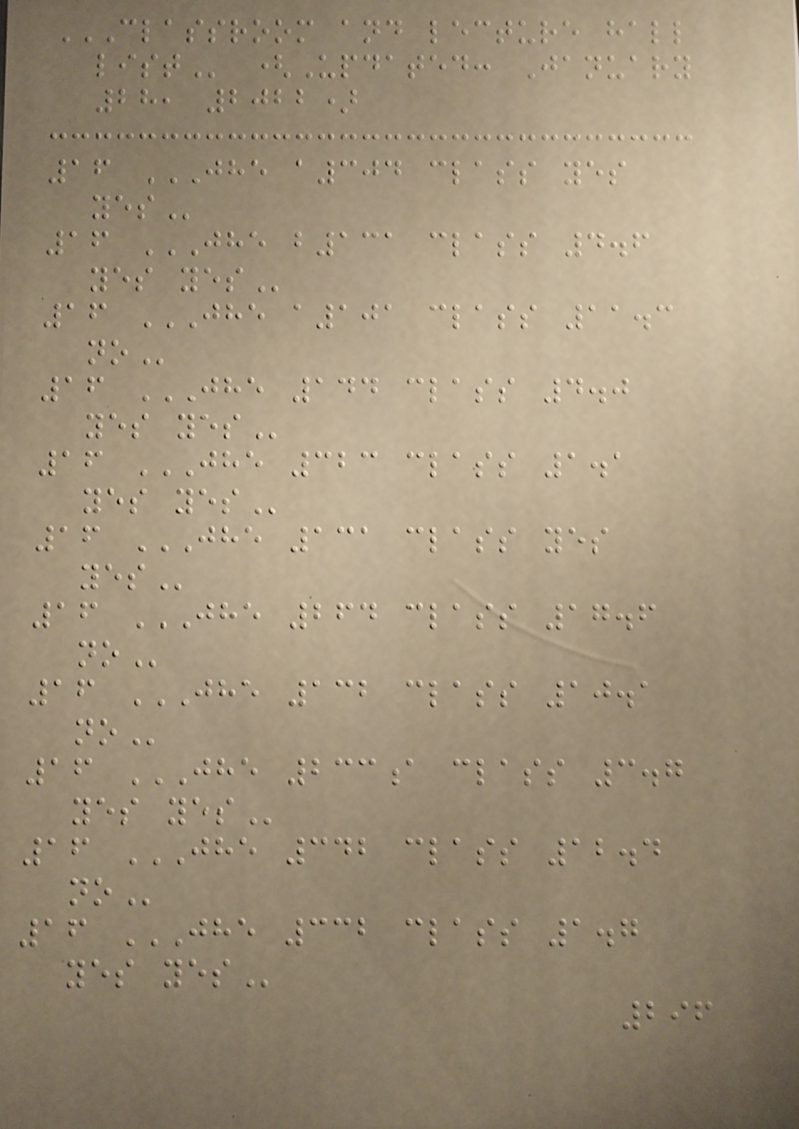CLASSROOM AND LECTURE HALL
LIST (Updated: January
28, 2022)
16 JHE A304 CLASS YES
YES
16 JHE B131 CLASS 4.6
YES YES
16 JHE A101 CLASS 11.3
NO
16 JHE 144 CLASS 4.0
YES YES
16 JHE 323 CLASS 1.1
YES YES
16 JHE 131 CLASS YES
YES
16 JHE 264 CLASS 17.6
NO
16 JHE 132 CLASS 10.1
NO
16 JHE 233A CLASS 3.7
YES YES
16 JHE 342 CLASS 12.4
NO
16 JHE 332 CLASS 1.7
YES YES
296
